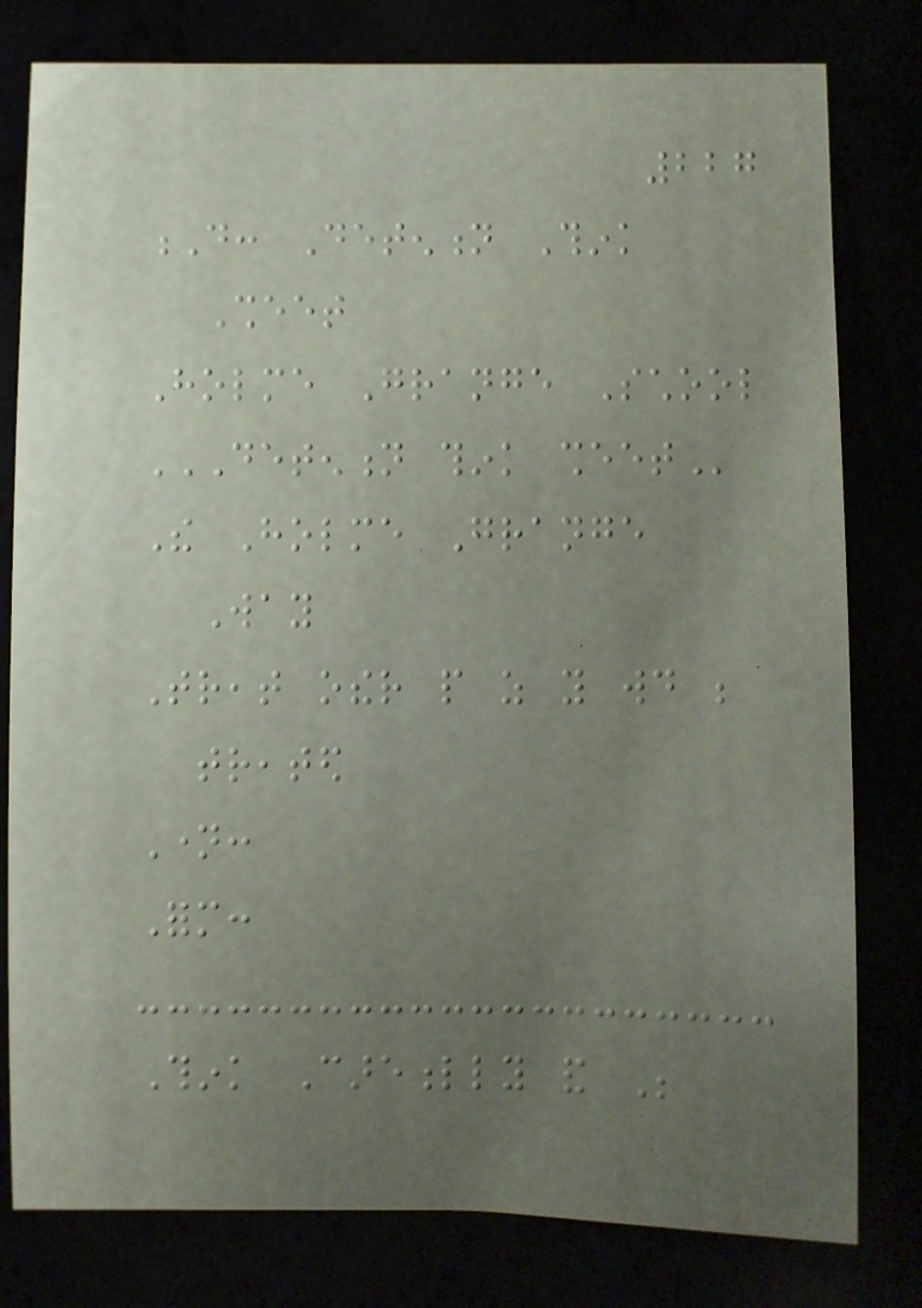227
D: Detention Think
Sheet
Holme Grange School
DETENTION THINK SHEET
The Holme Grange
Way
Treat other people as you would be
treated
Name:
Form:
Think Carefully and Be
